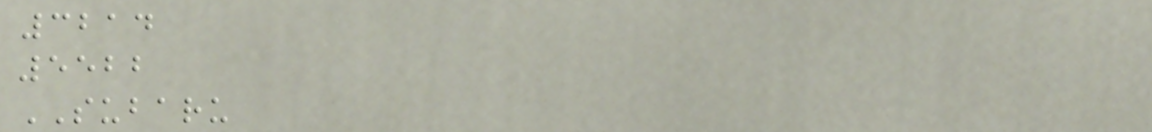3214
5522
SUBARU
